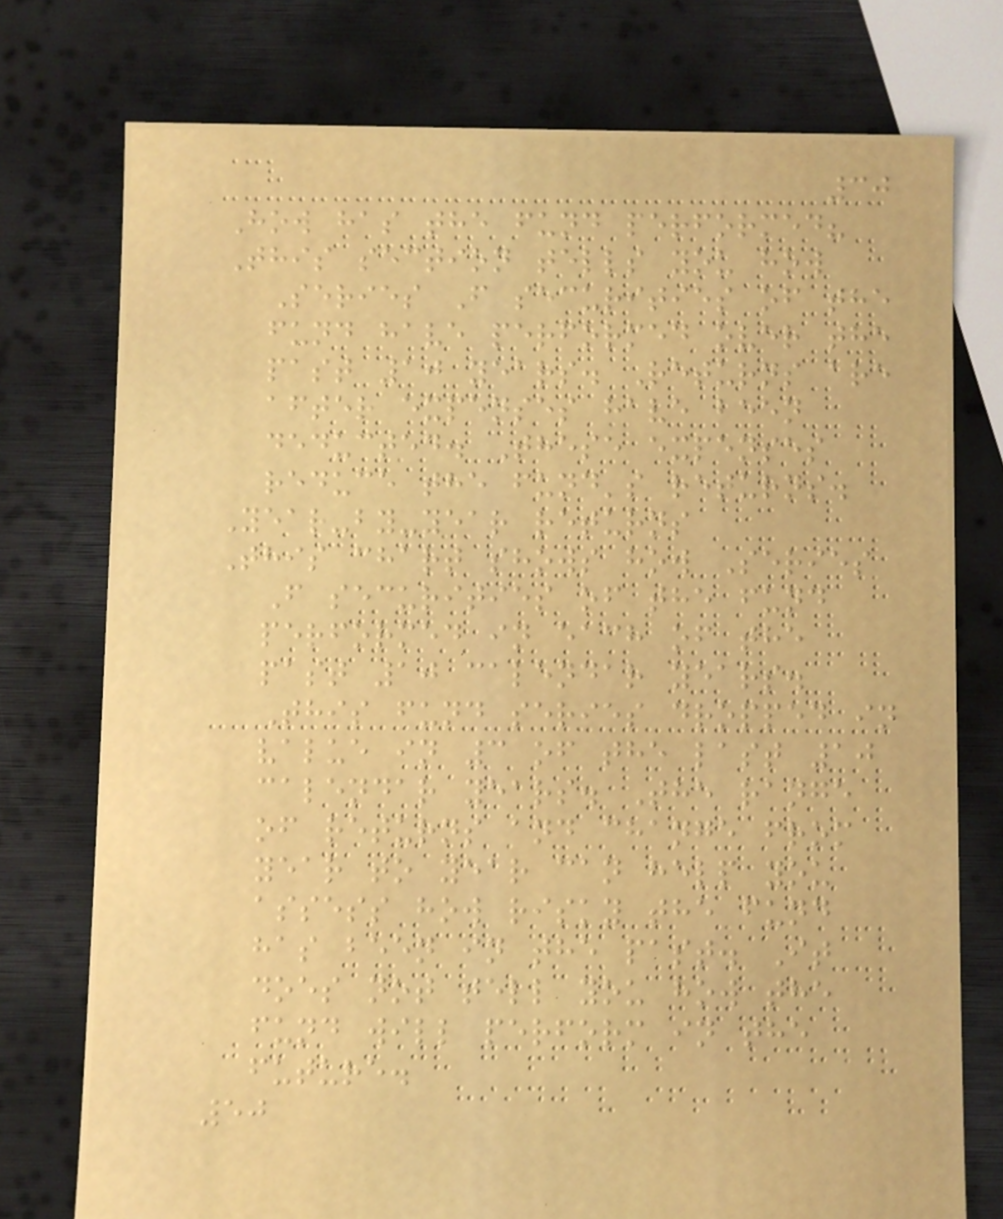30
How has the fund performed?
This section tells you how
Series F securities of the
fund have performed over the
past 10 years. Returns are
after expenses have been
deducted. These expenses
reduce the fund's returns.
Year-by-year returns
This chart shows how Series
F securities of the fund
performed in each of the
past 10 calendar years.
This fund series dropped in
value in 3 of the last 10
calendar years. The range
of returns and change from
year to year can help you
assess how risky the fund
has been in the past. It
does not tell you how the
fund will perform in the
future.
50
